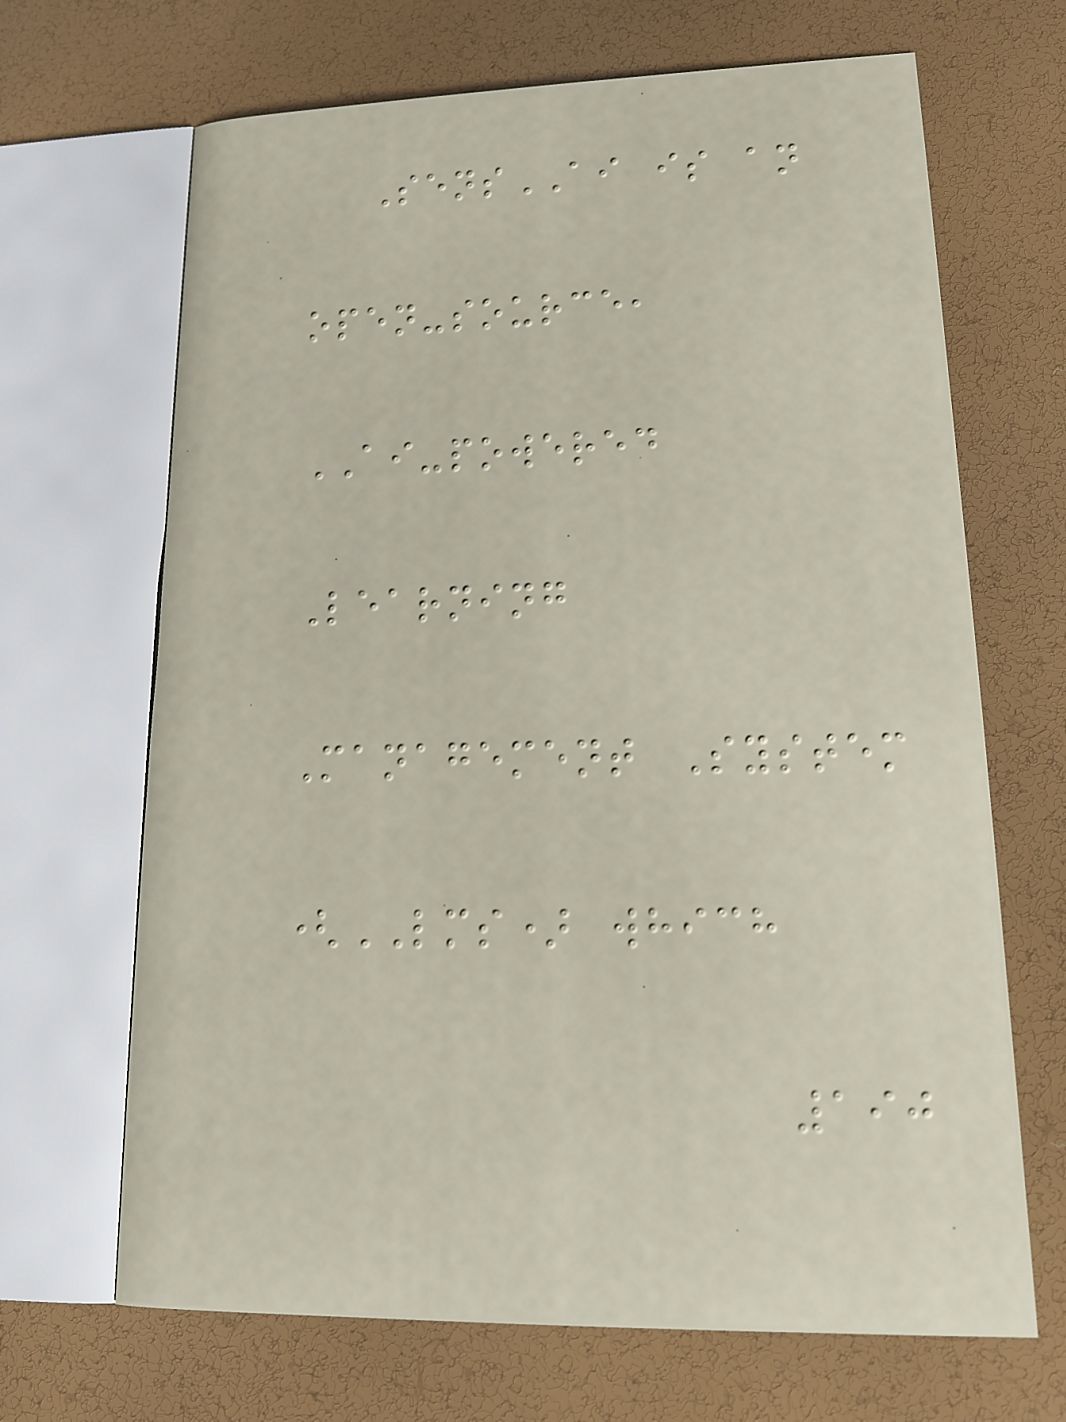SensAI is an
open-source,
AI-powered
Learning
Management System
(LMS) which
190
